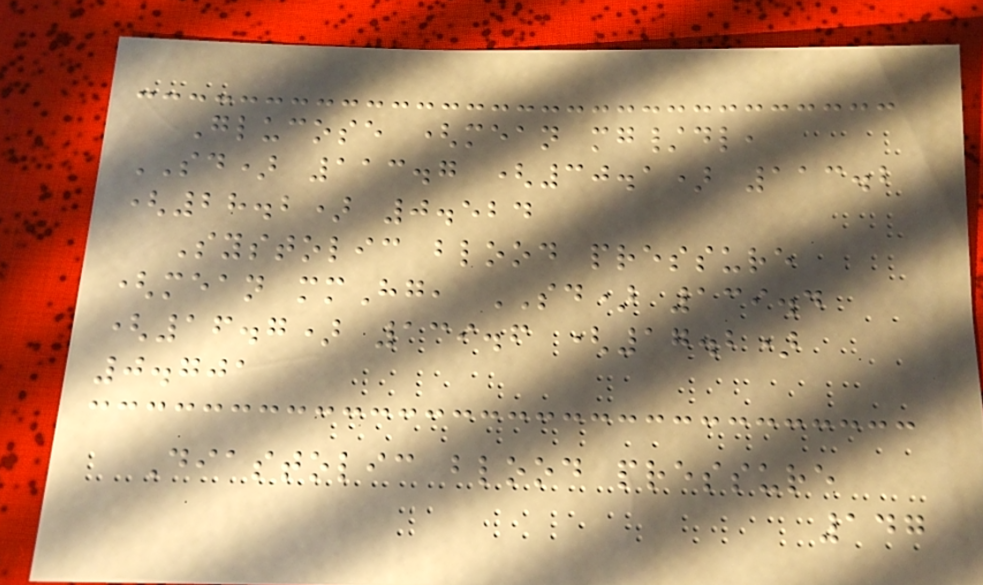Glucose (mean mg/dl,
SD) 113.7 (30.1) 113.2
(28.2) 0.524
Systolic blood pressure
(mean mmHg, SD) 139.4
(16.7) 139.6 (17.2)
0.701
Diastolic blood pressure
147
